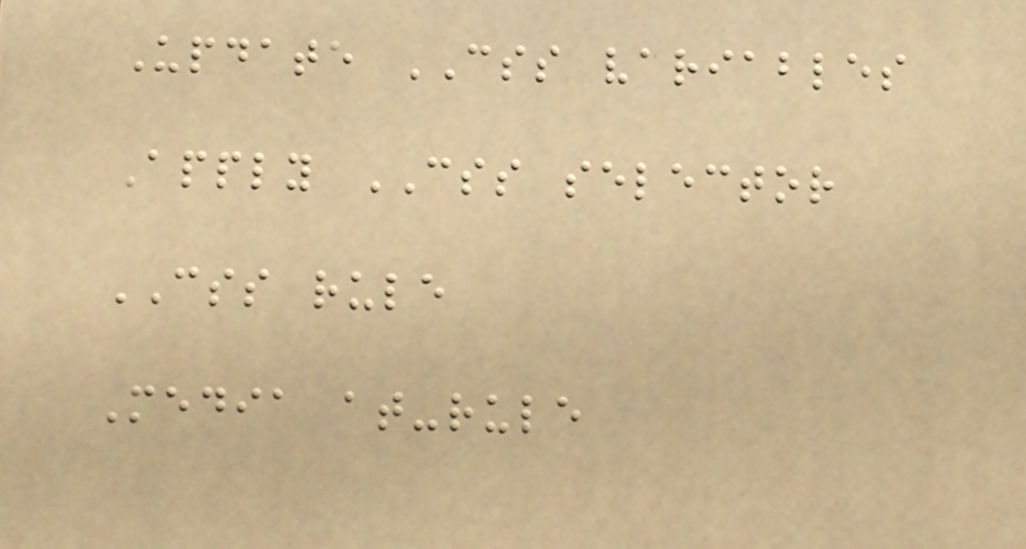Update CSS variables
Apply CSS selector
CSS rule
Media at-rule
